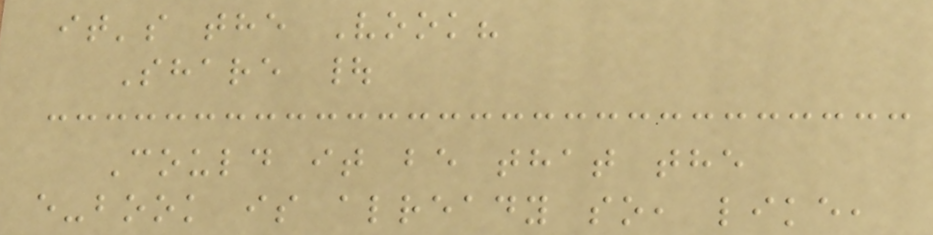it's the Vook?
Share |
Could it be that the
e-book is already so, like,
